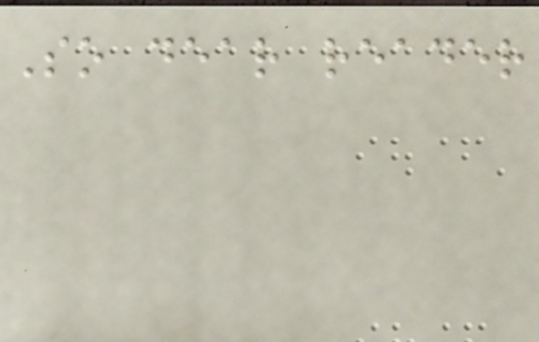So dear reader
